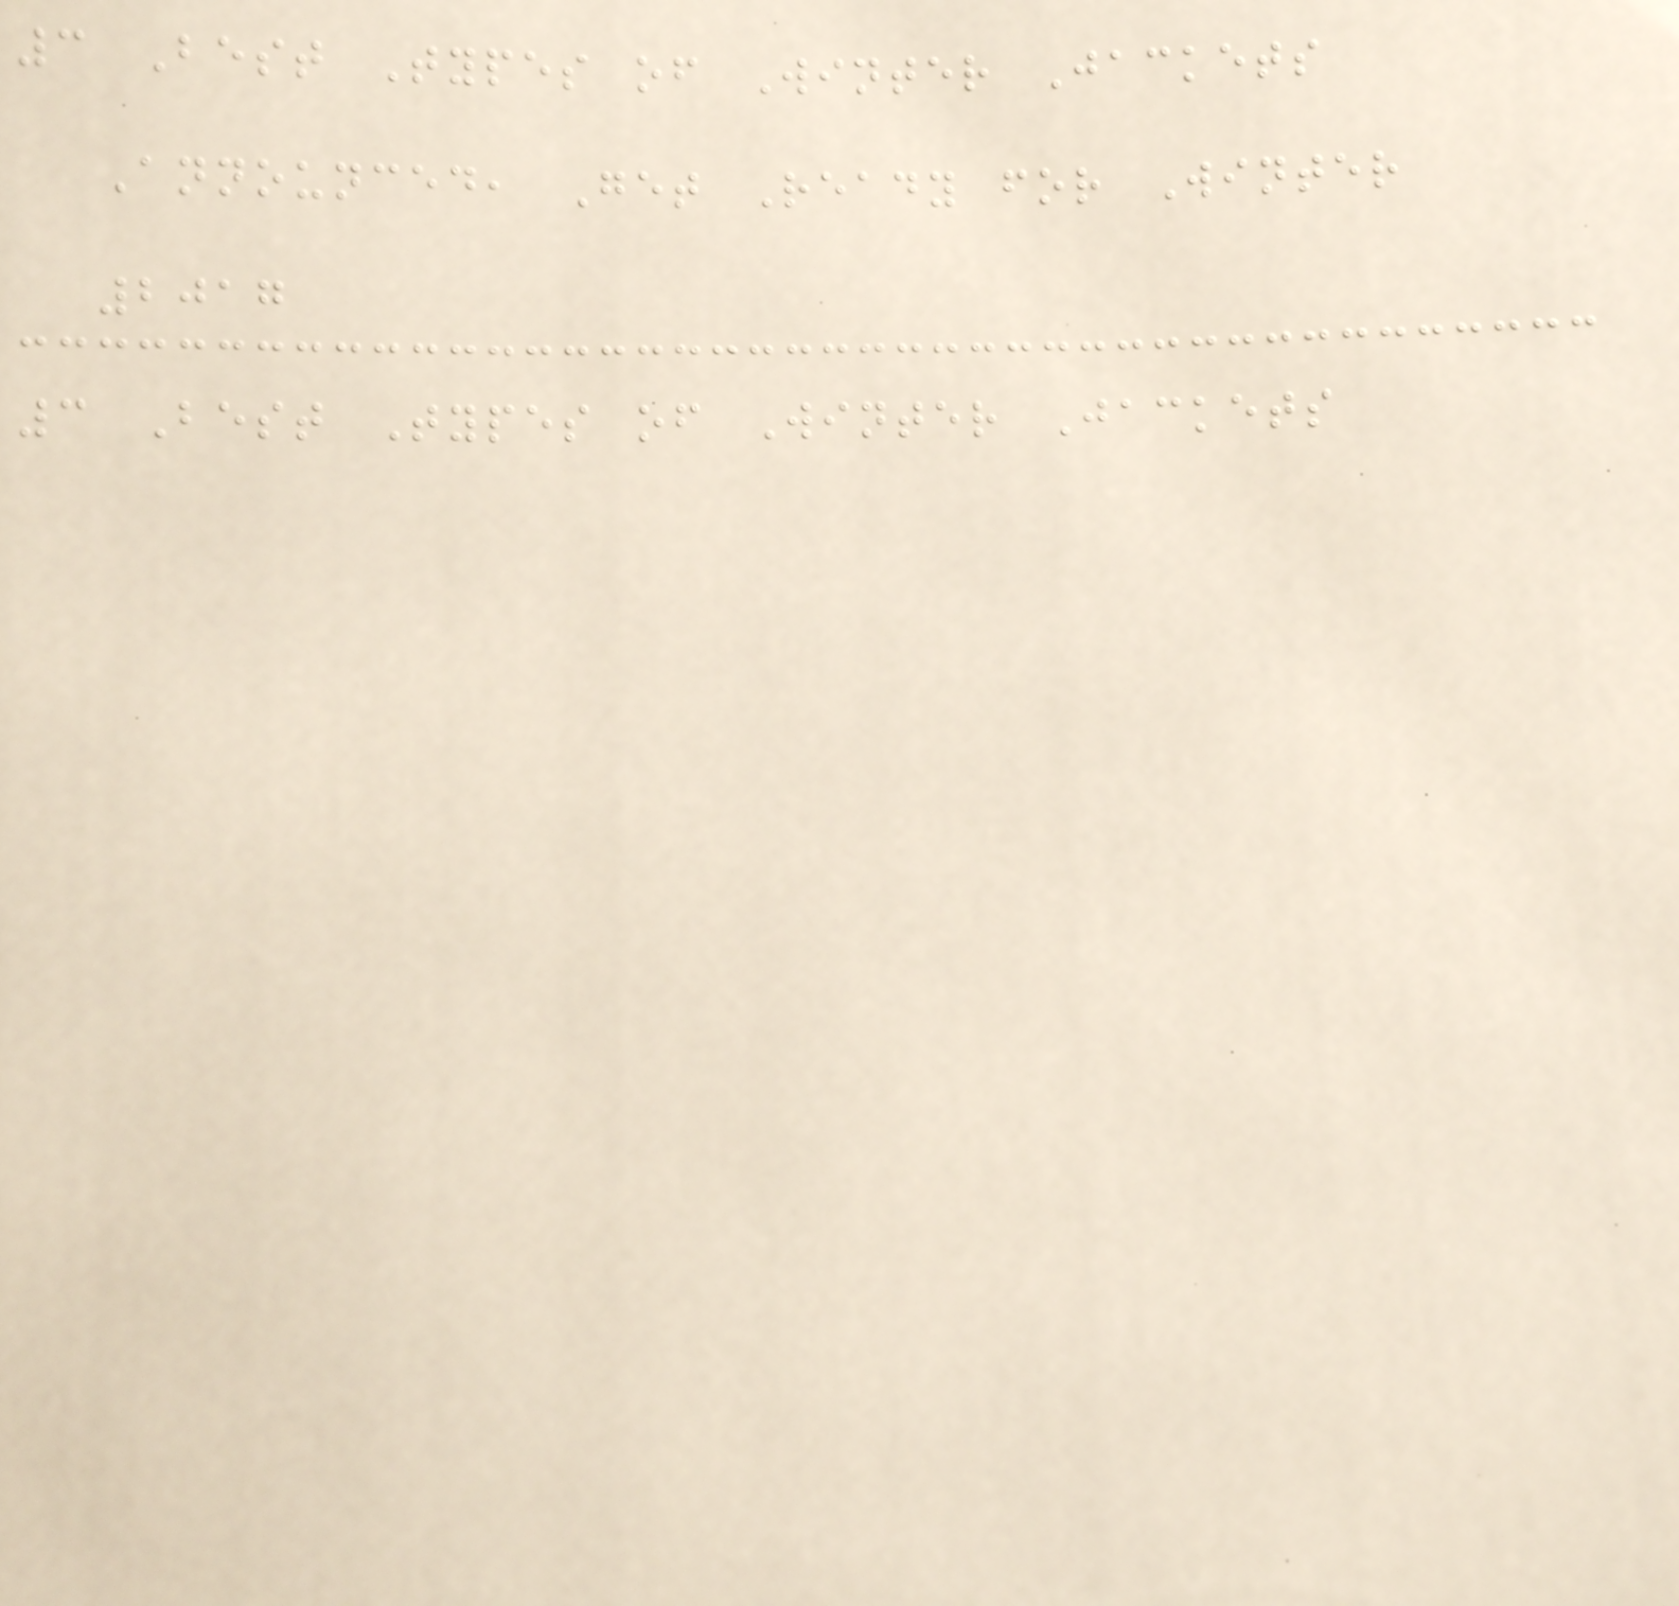3 Best Types of Winter Jackets
Announced, Get Ready for Winter
2017
3 Best Types of Winter Jackets
